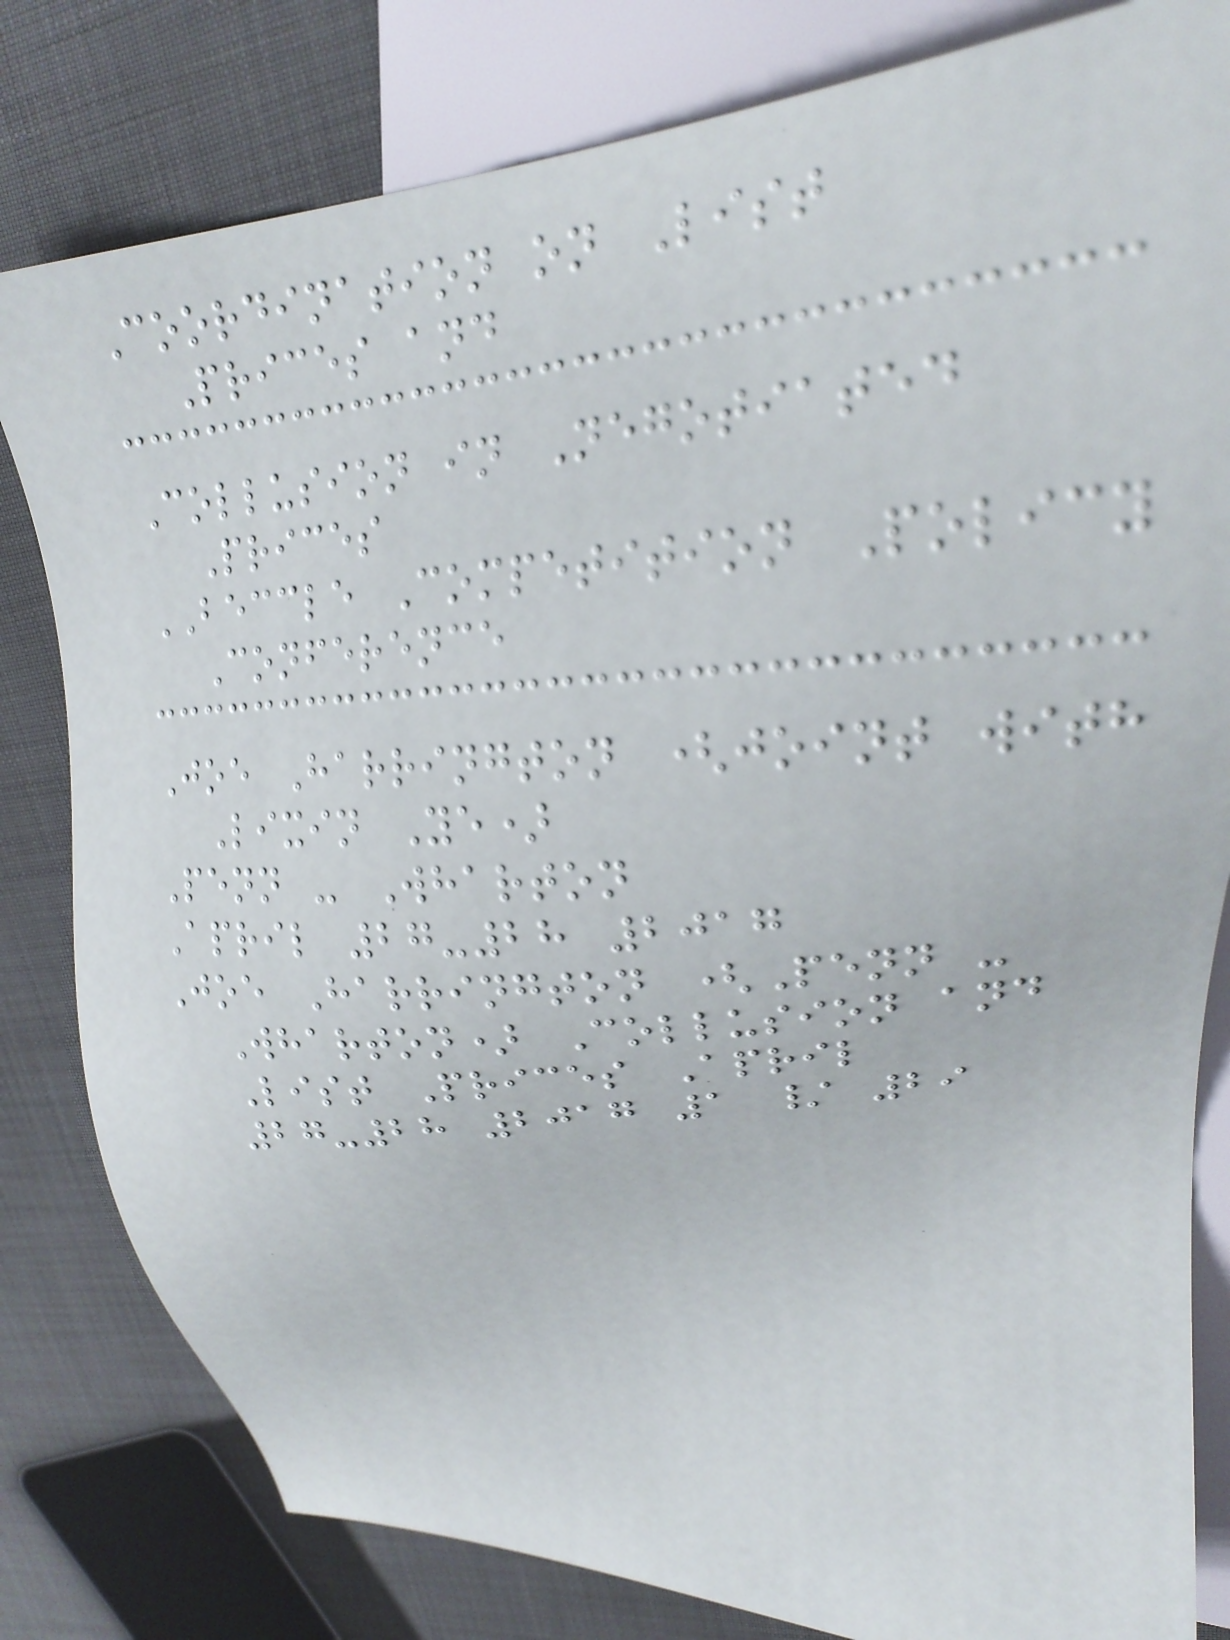Coordination on List
Prices and
Collusion in Negotiated
Prices
BECCLE Competition Policy
Conference
Joe Harrington (joint with
Lixin Ye)
Penn - Wharton
April 27-28 2017
Joe Harrington (Penn -
Wharton) Collusion and
List Prices April
27-28 2017 1 / 29
